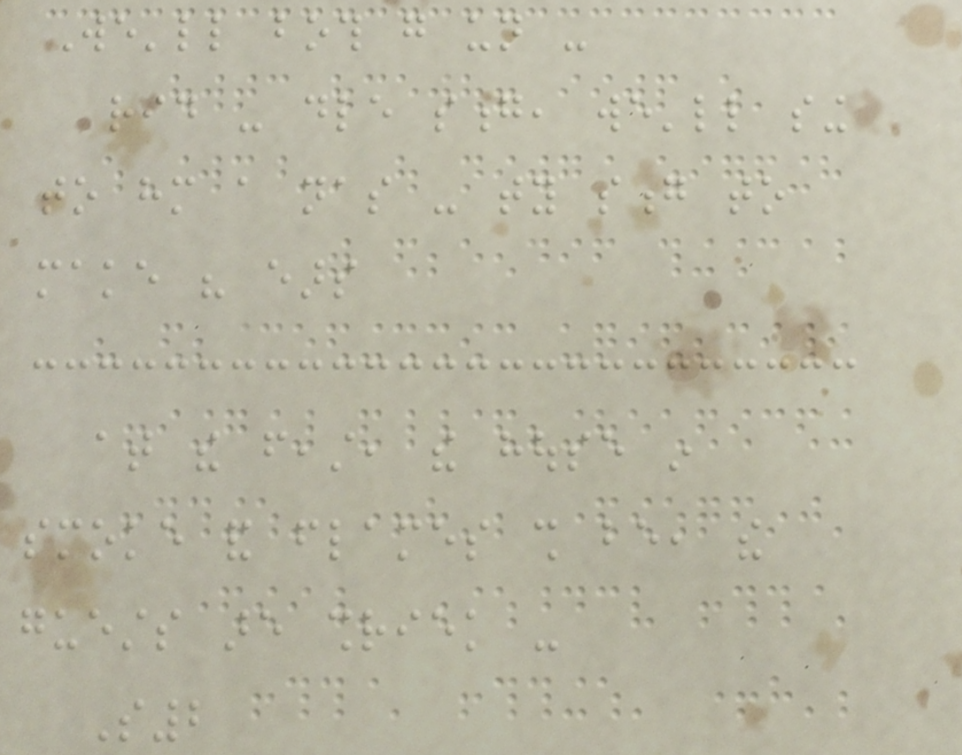We'll both go un -
rid - dle song, we'll sing
to him a nas - ty song to
make his ears
at the feast, the house in
smoke and flames shall be, the
guests are shriek -
S2
